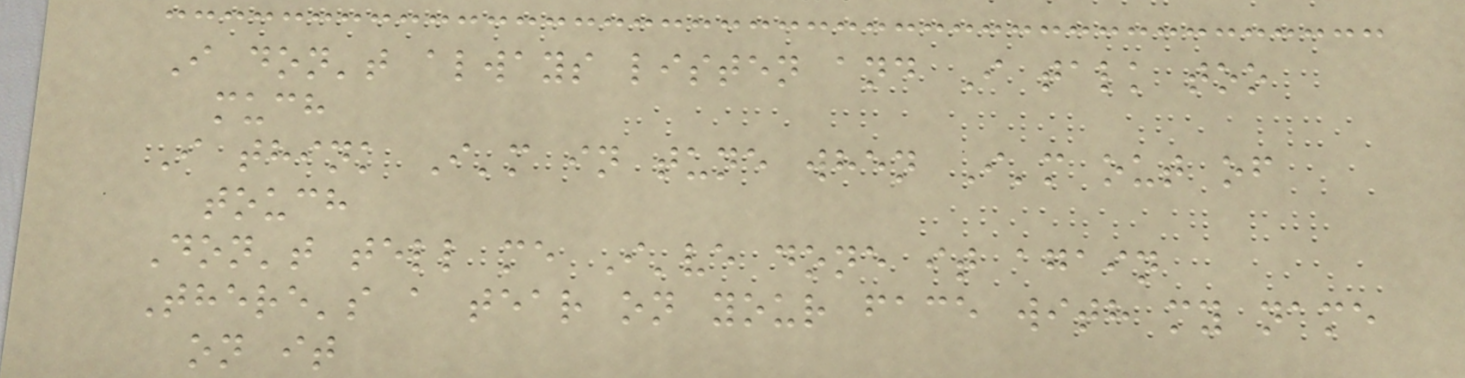I don't always listen and I talk too
much
I think I'm in tune when I'm out of
touch
Don't tell me I've done it again
There's a tear on your face with my name
on it
